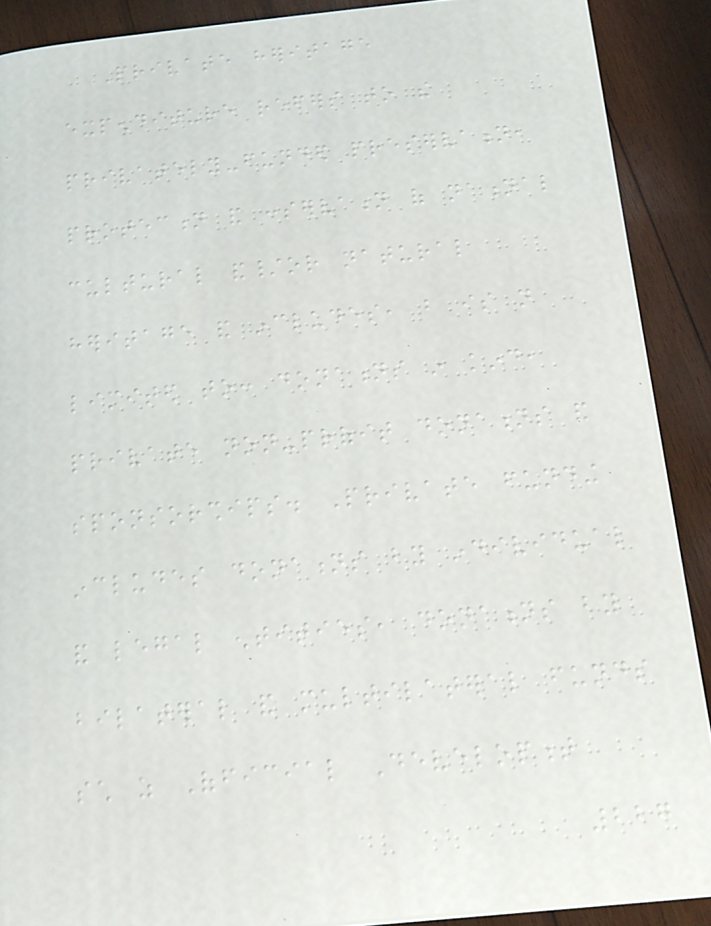Private heritage
expenditure refers to the
privately-funded preservation,
protection and conservation of national
cultural and/or natural
heritage and includes, but is not
limited to: donations in kind,
private non-profit donations and
sponsorships. Private funding
includes donations by individual
and legal entities, donations by
bilateral and multilateral funds
such as Official Development
227
